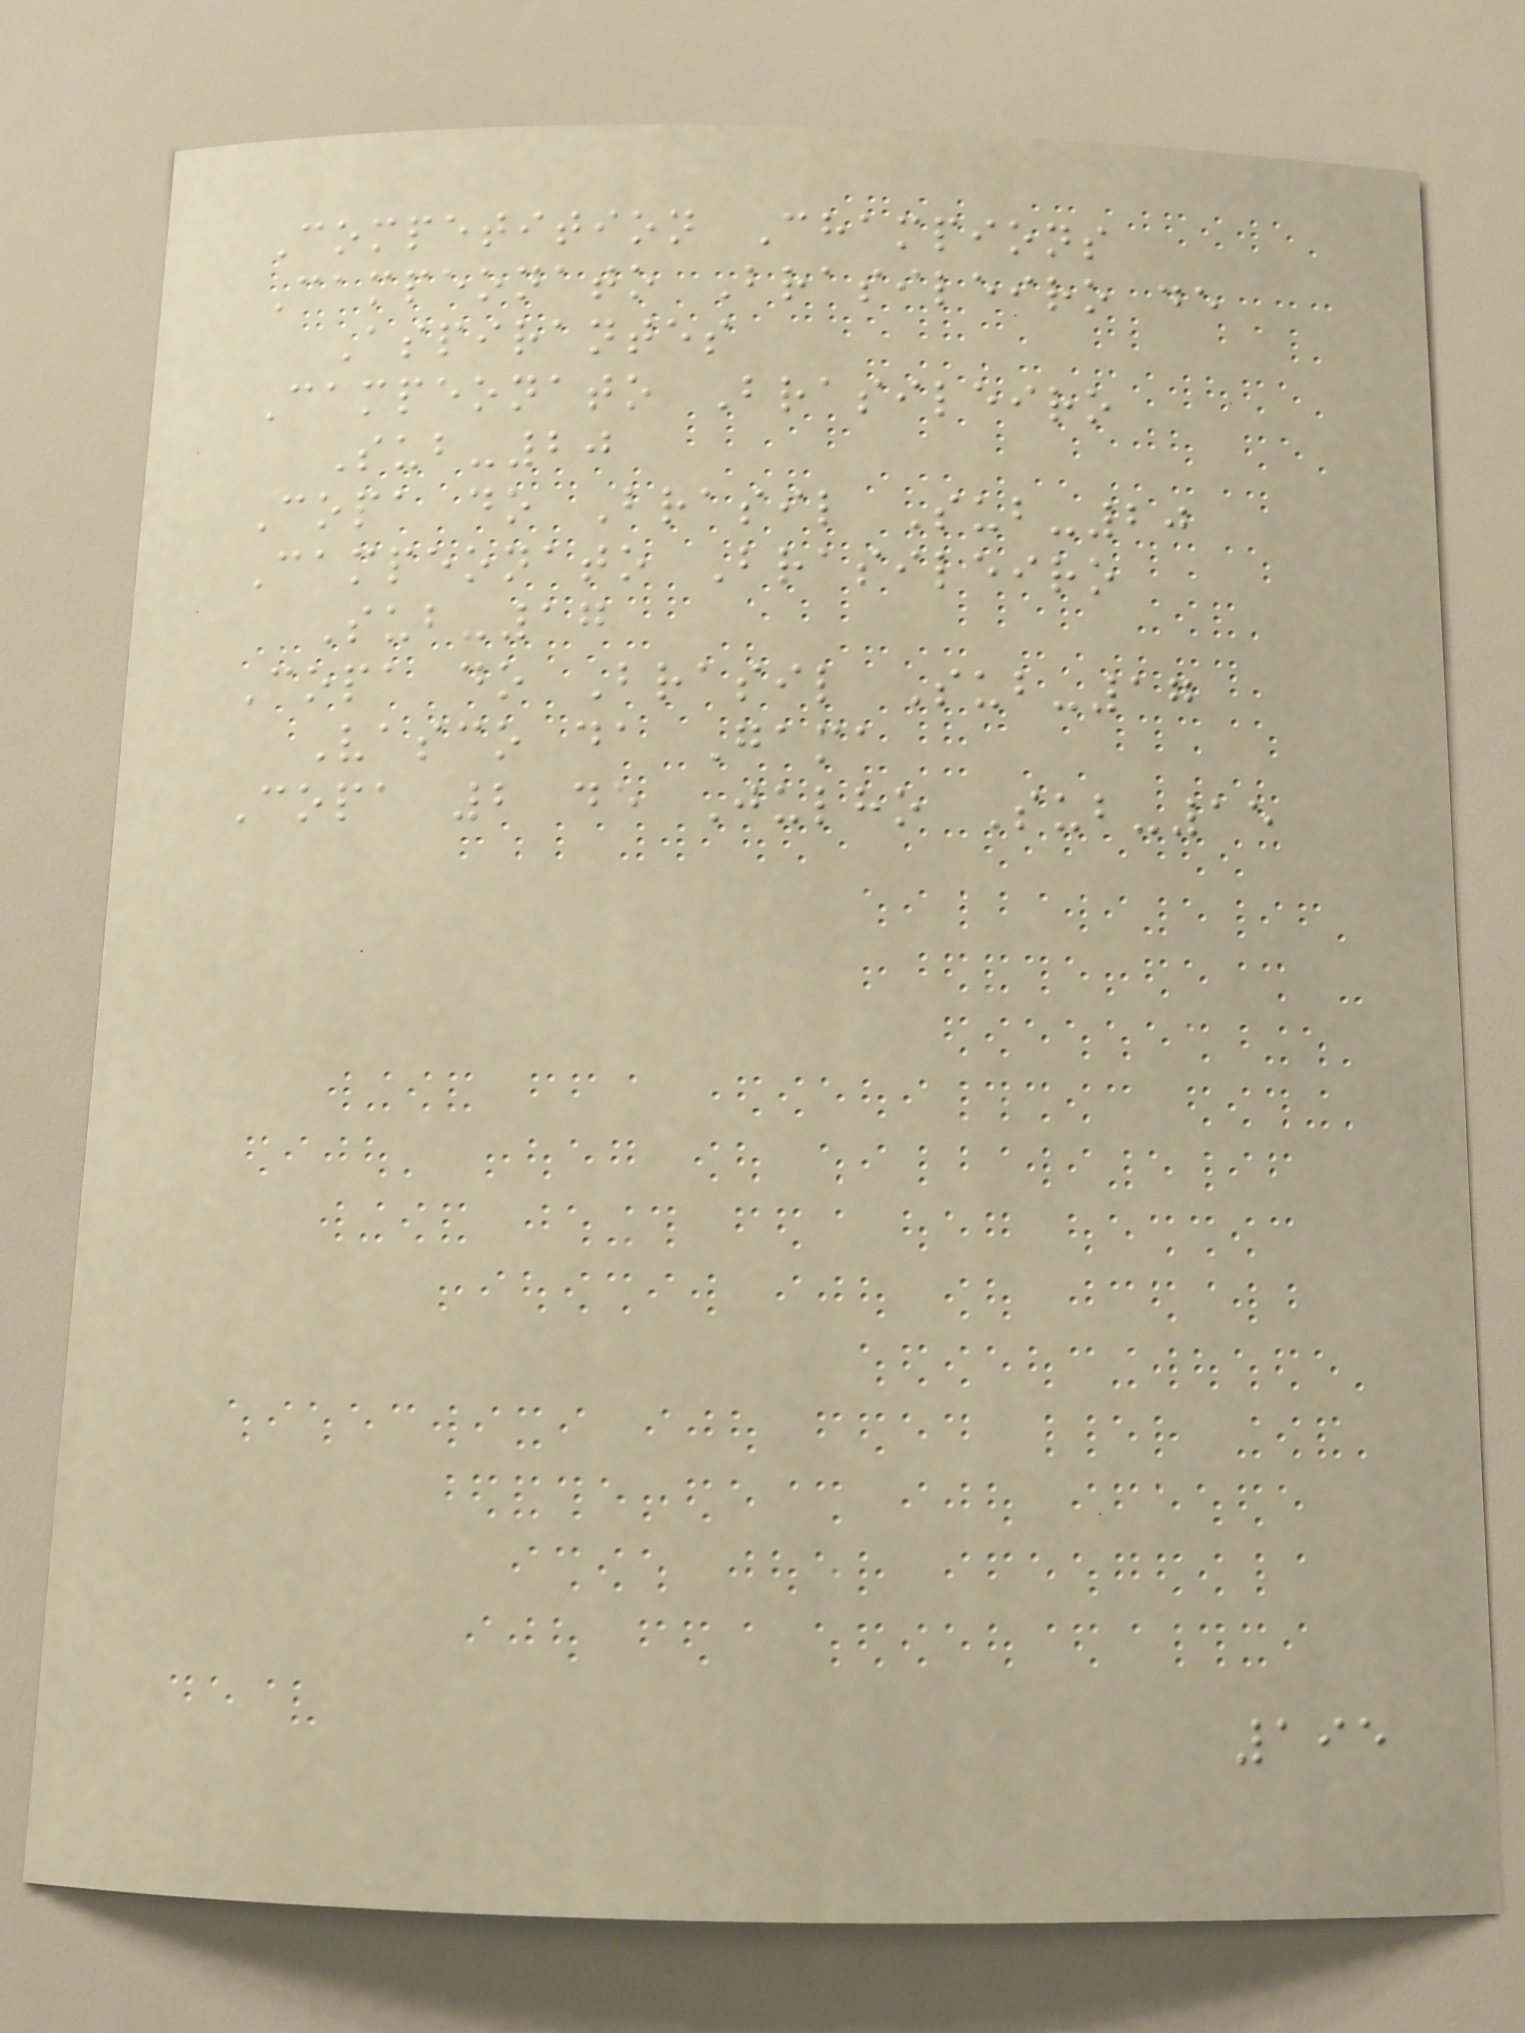Competition Champions
Campeonato Brasileiro de
Aspirantes
Campeonato Brasileiro
Sub-20
Copa do Brasil Sub-20
Campeonato Brasileiro
Sub-17
Copa do Brasil Sub-17
Vasco da Gama
Copa 2 de Julho Sub-15
195
